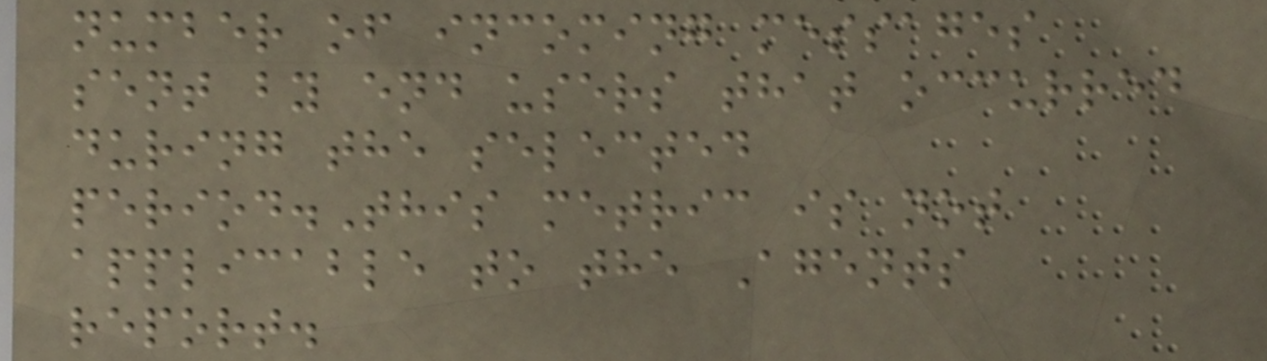number of incoming messages
sent by end users that occurred
during the selected
period.This metric is not
applicable to the Agents
report.
